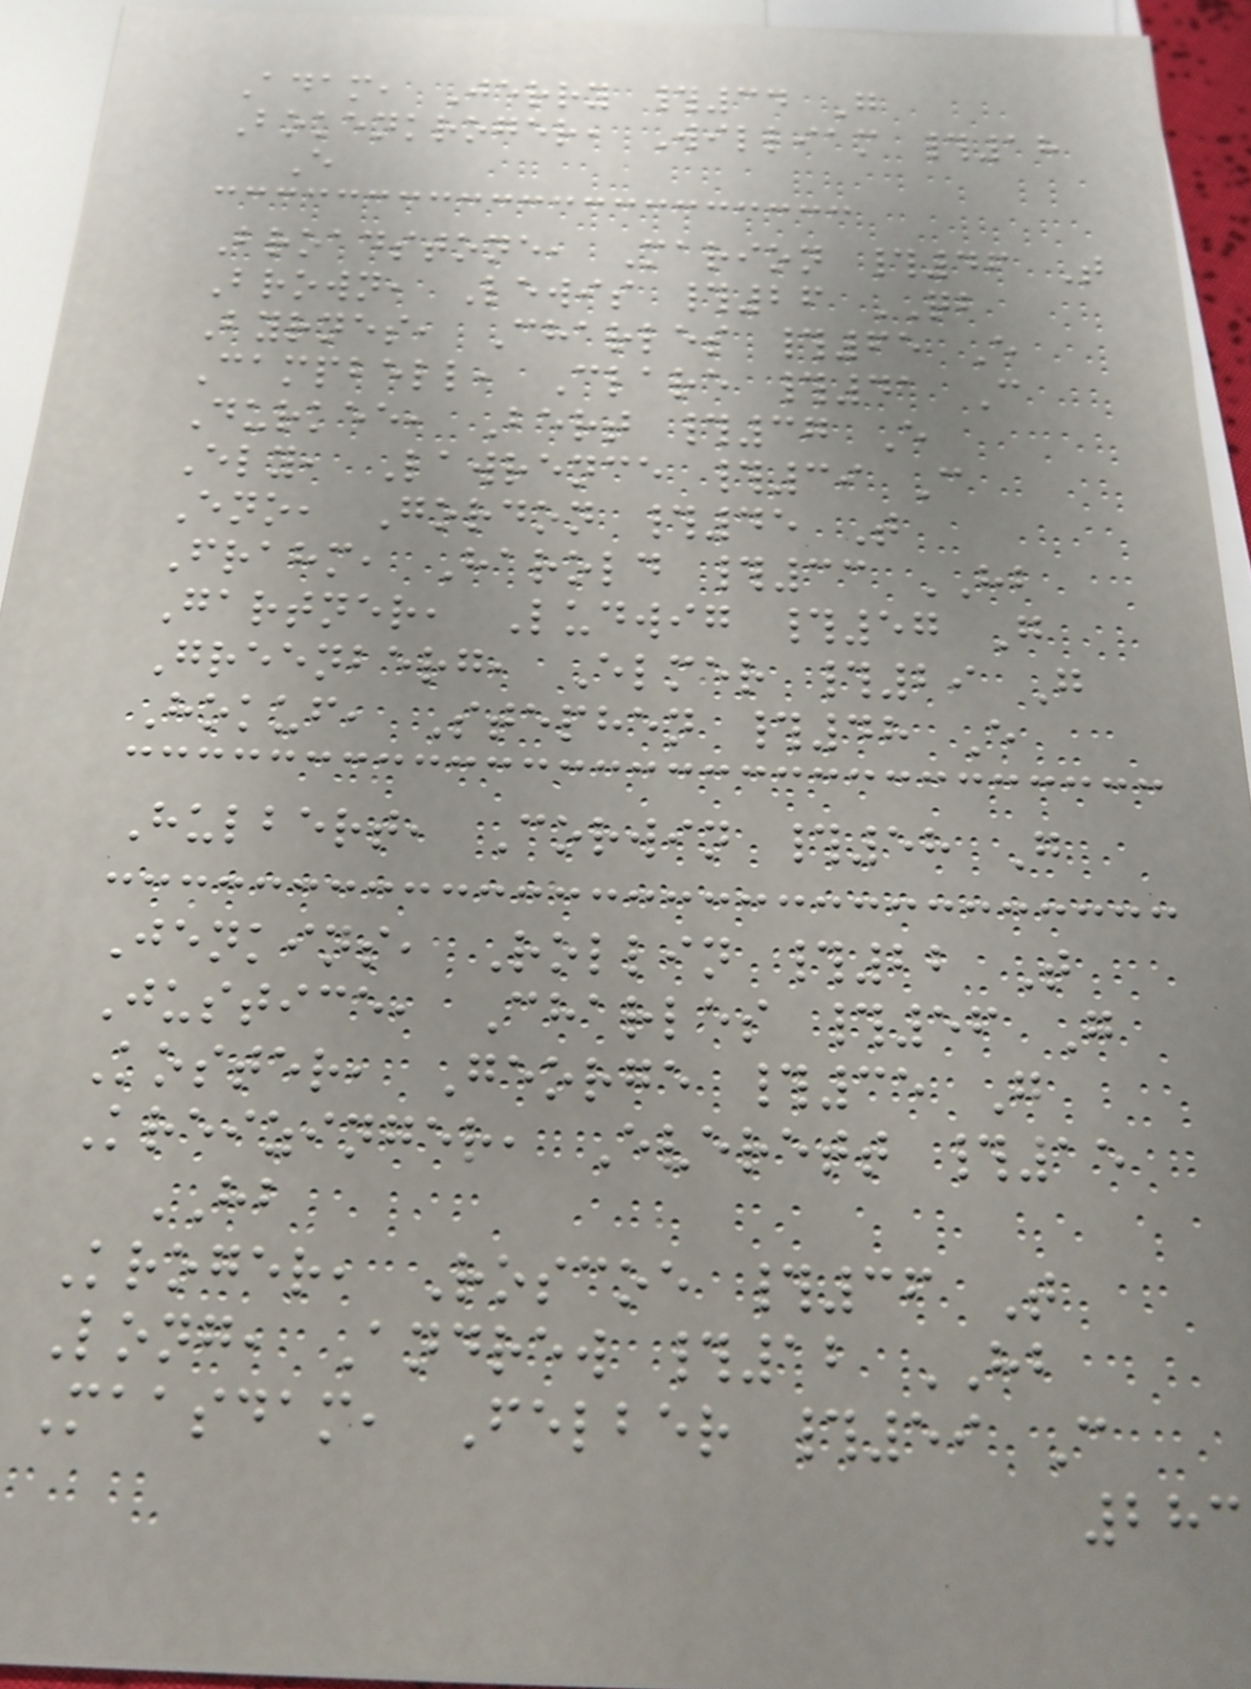Adam, Jerry #34 G
Bokenkroger, William #18
E
Broadstone, Marion #46 T
Brown, Lewis #26 QB
Byrnes, Charles #65 E
Campbell, Clare #41 C
Durkee, Bert #37 E
Ely, Lawrence #39 C
Eno, Gordon #45 T
Frahm, Harold #33 HB
Gartner, Ludwig #57 G
Greenberg, Elmer #29 G
Hokuf, Stephen #48 E
Hulbert, Corwin #58 G
Jenkins, Rollin #22 T
Justice, Charles #56 G
Koster, George #35 G
Kreizinger, Everett #15
HB
Kroger, Roscoe #36 T
Long, Andrew #12 HB
Maasdam, Felber #59 C
283
